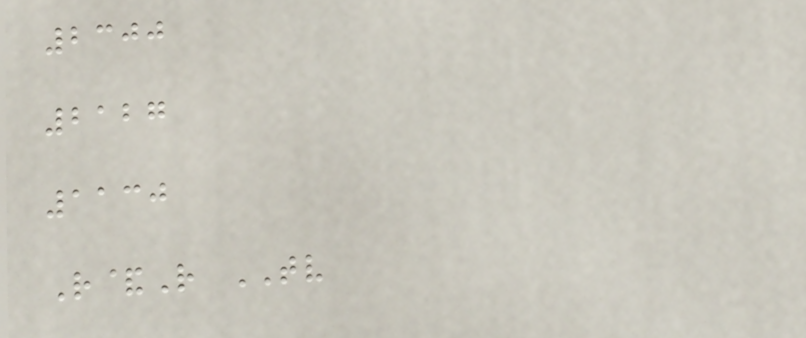2300
2127
1130
R&R TV
